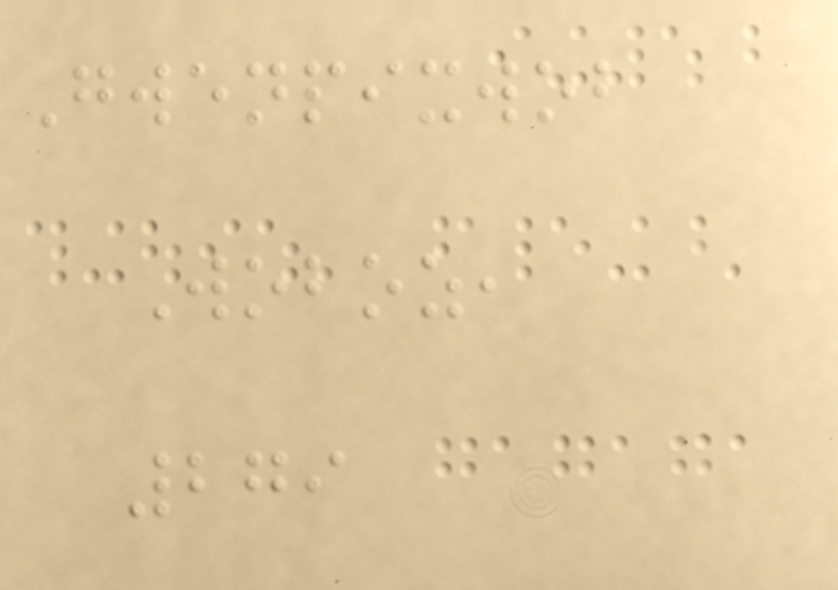Gwenpixwob
Woboz,
279
